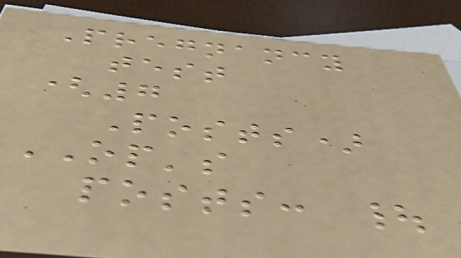Pregnancy
test
(7
Posts)
OP's
posts: |
